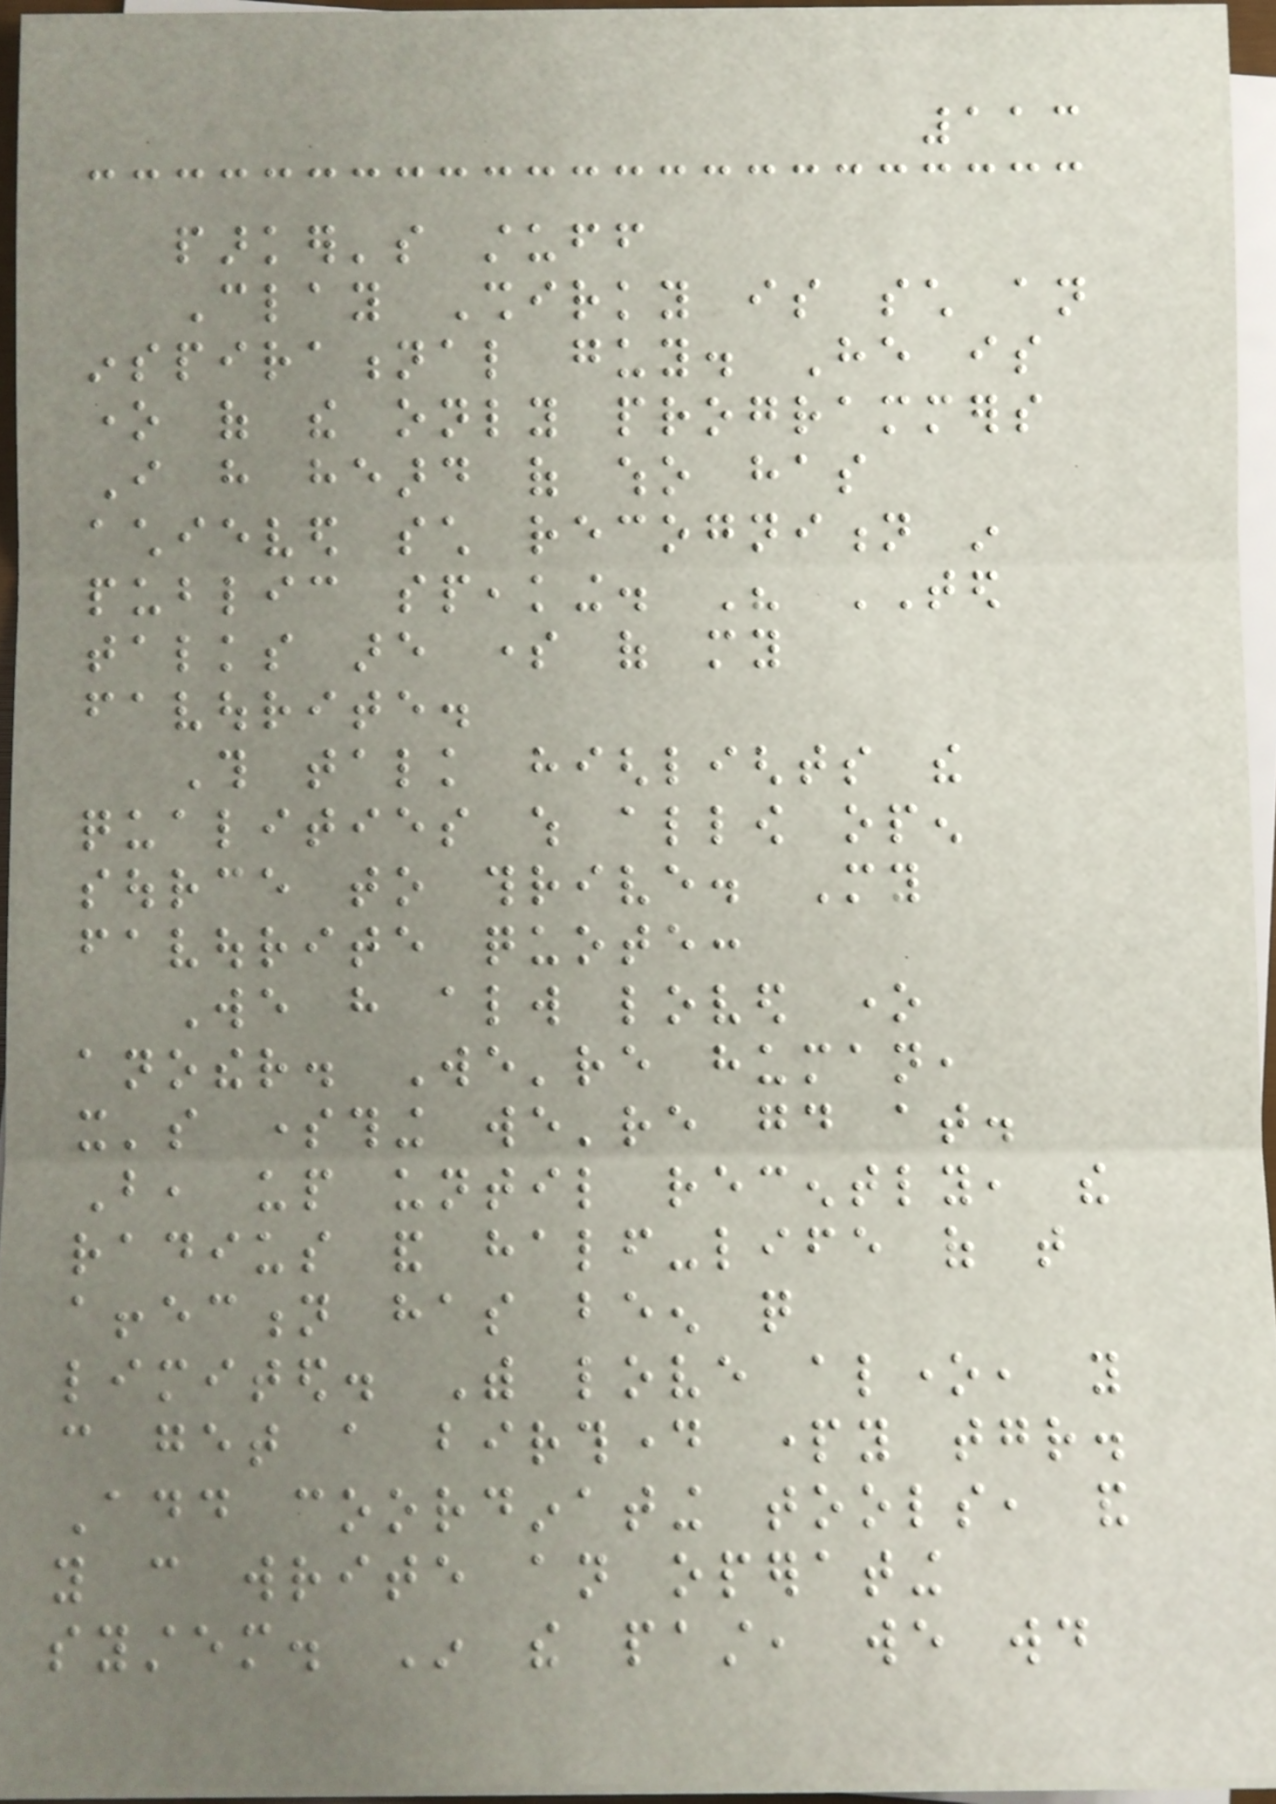113
parker's stuff
Clay Shirky is such an
inspirational guy. He is
one of the only programmers
I have heard of who has
achieved such recognition in
public speaking. His TED
talks are some of my
favourite.
This talk highlights the
qualities which allow open
source to thrive. My
favourite quote:
We have always loved one
another. We're human,
it's something we're good at.
But, up until recently, the
radius and half-life of that
affection has been quite
limited. With love alone, you
can get a birthday party together.
Add coordinating tools, and
you can write an operating
system. In the past, we would
